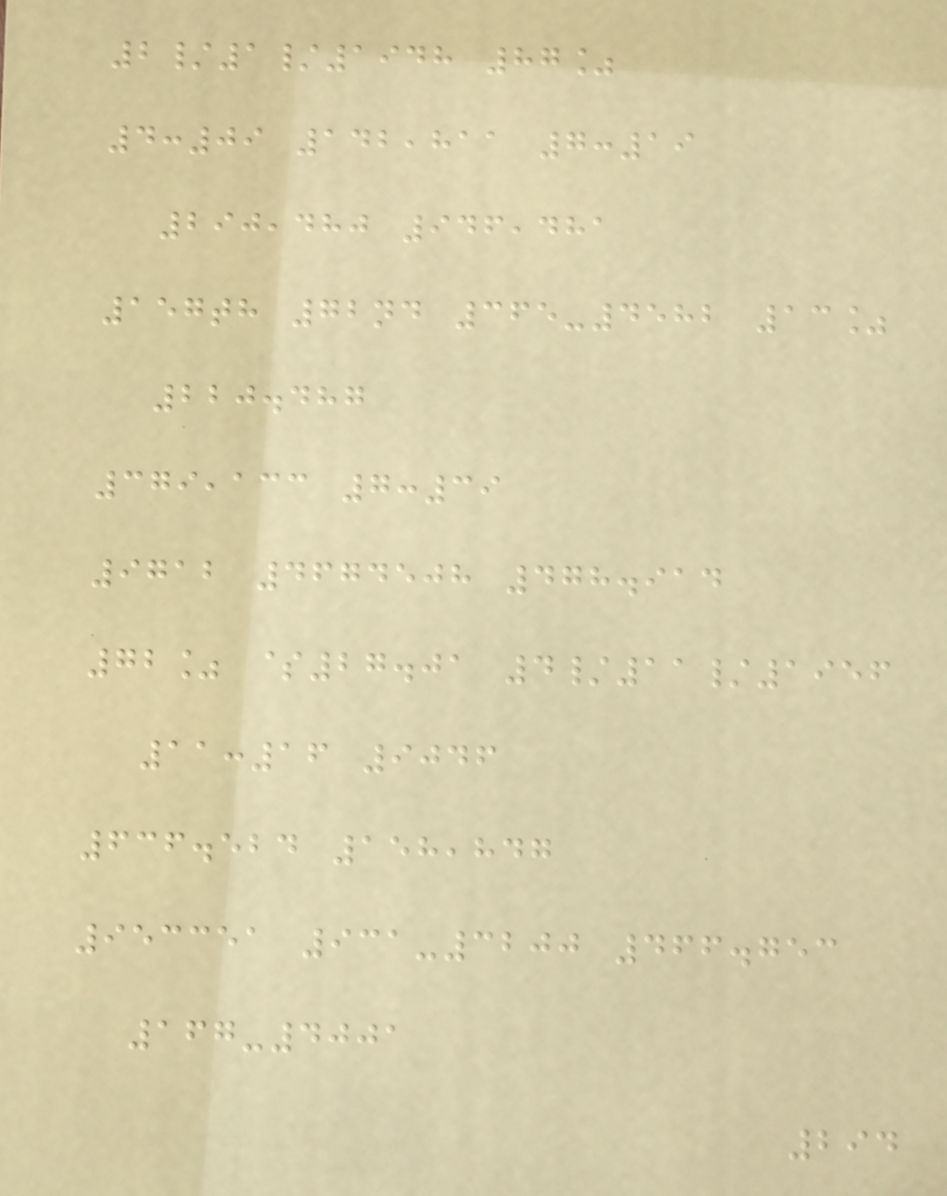2/1/1948 87%
4:09 142,811 7:19
290,480 946,481
157th 72nd 365-4582 13%
220.487
379,133 7:39
9712 4674508 478.914
72% $27.01 4/11/1956
11:16 9046
636.524 158,847
953351 931-3200 466.753
167-4001
294
